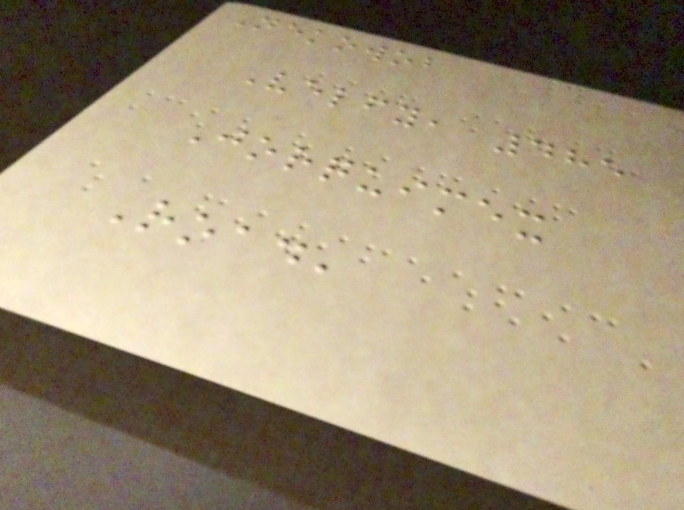Nekowob
Velfy, 485
Jorquimex
Road,
